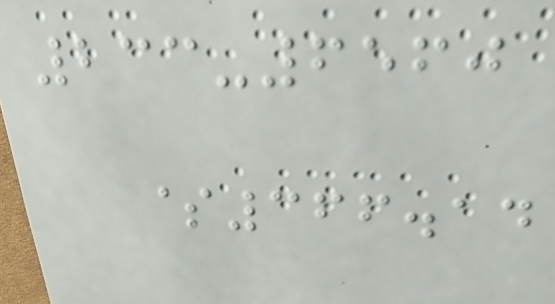233-6560
$366.14
